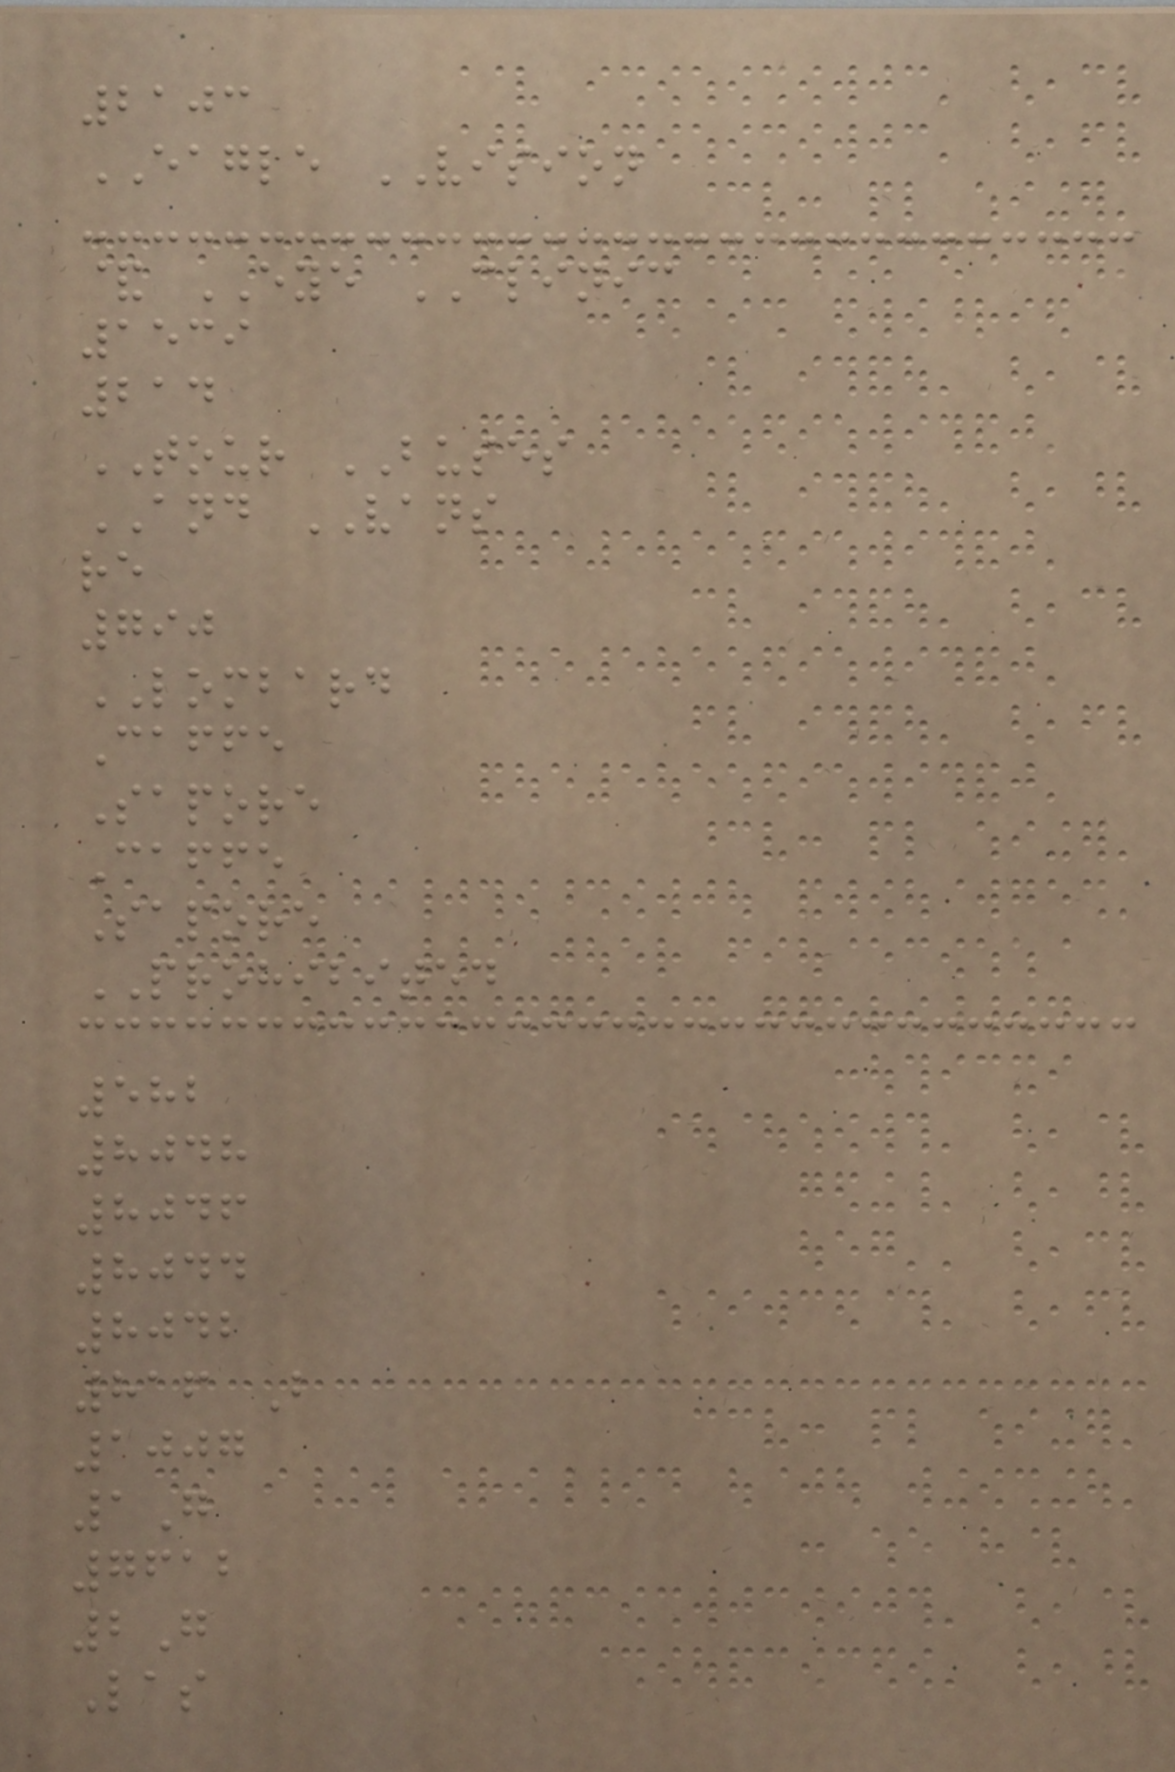2103
EAGLE VISION
& EYE CLINIC
1539
214
TOUR BUSES
AND VANS
re
790
LOMBARD
Caffe
Sapore
Caffe
Sapore
PROHIBITED
582
8048
8046
8044
8042
816 B
1007
1G
7612
2G
Las
